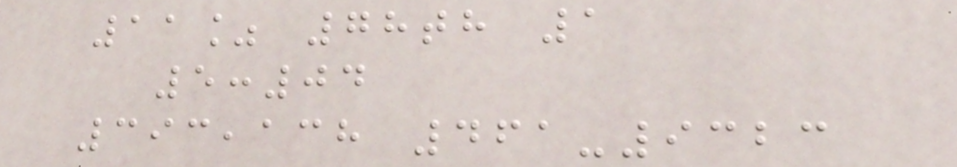11% 78th 1
5:04
393,138 461-9323
